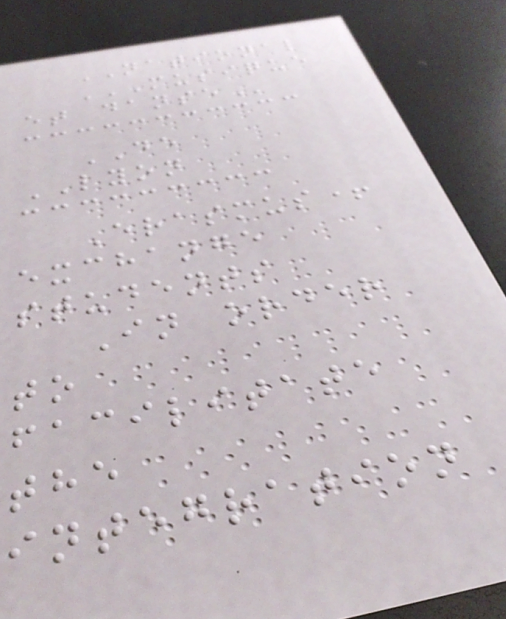NATIONAL
MUSIQUE
ET DANSE
DE
LYON
Erasmus+
exchange
students
In order
to
facilitate
the
integration
